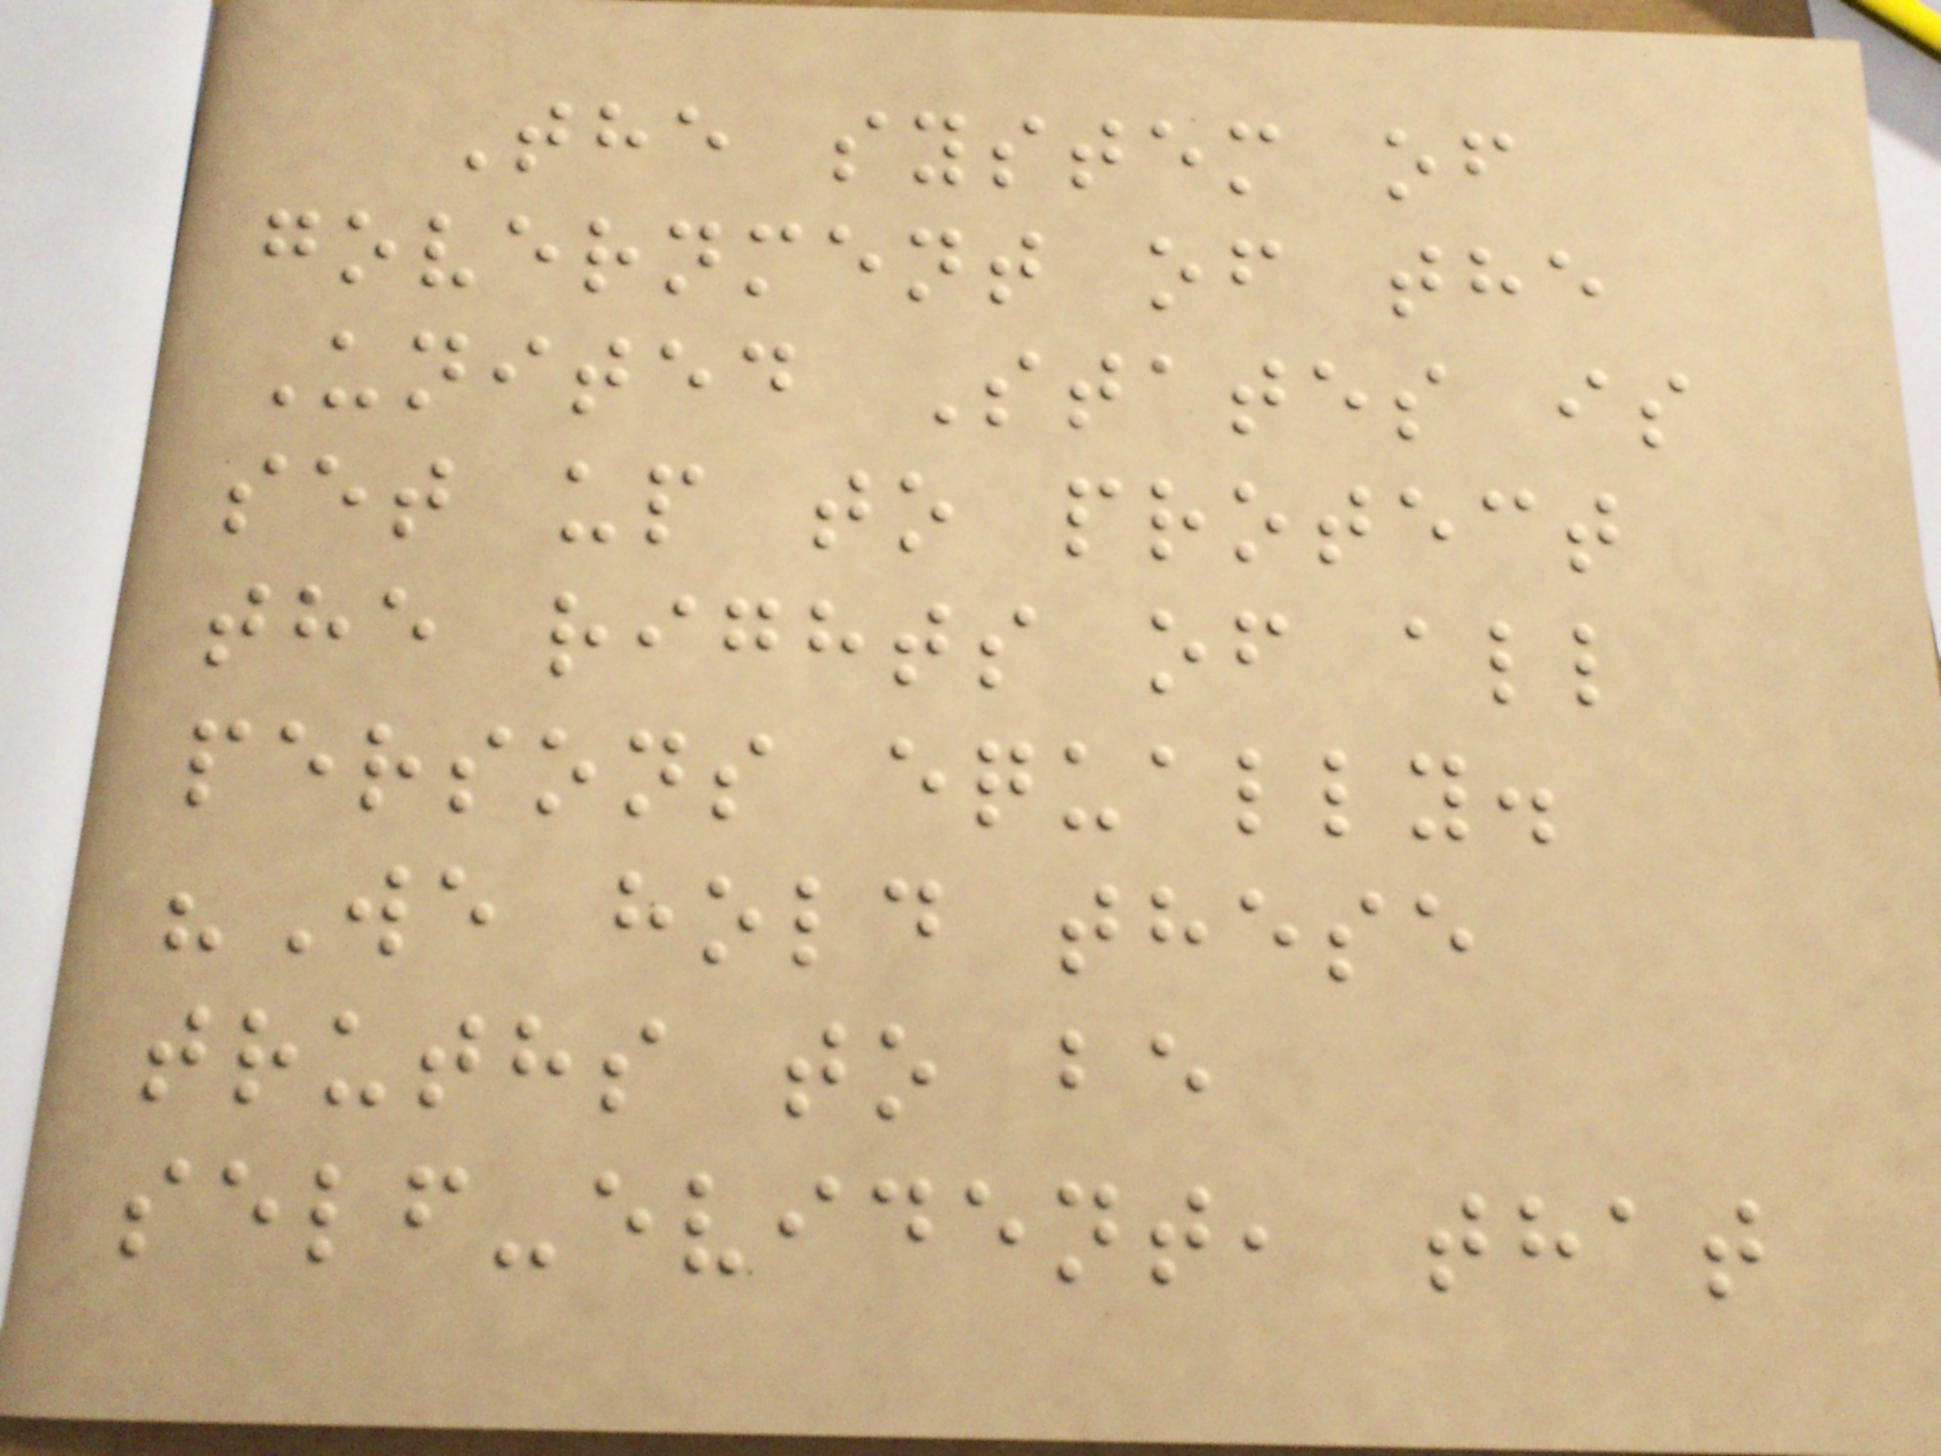The system of
government of the
United States is
set up to protect
the rights of all
persons equally.
"We hold these
truths to be
self-evident, that
